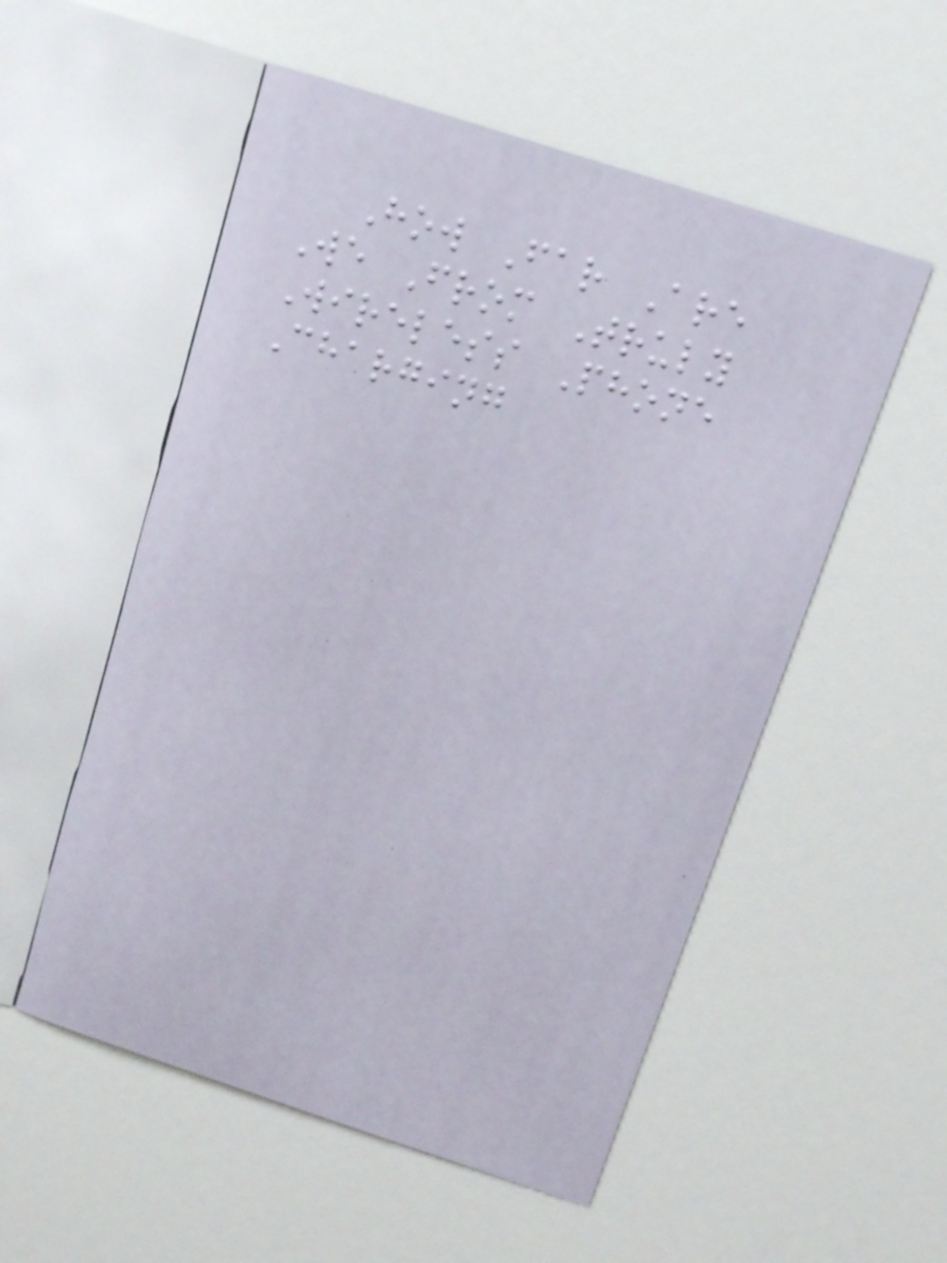How Far Are
We From Truly
Wireless Phone
Charging
